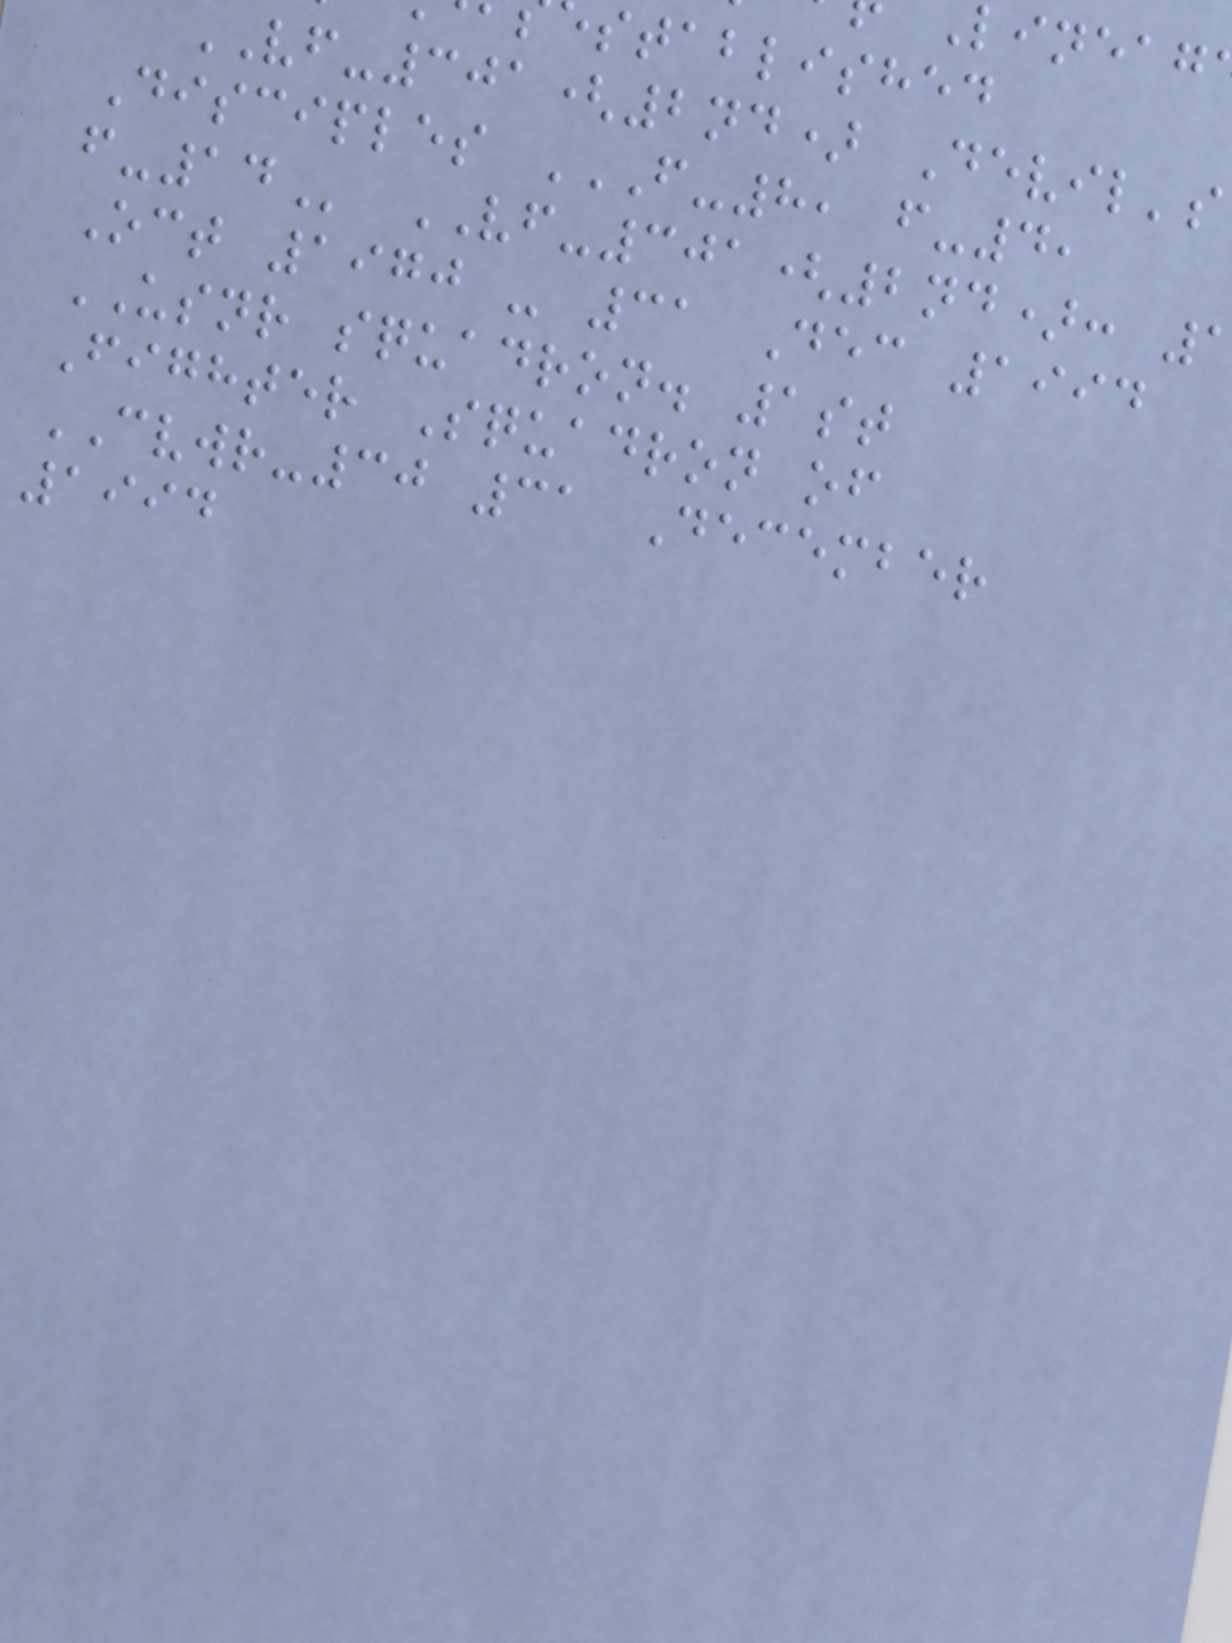stablished
VF-301(2nd) Devil's
Disciples F-8, F-4,
VF-301(2nd):
Oct 1970 - 31 Dec 1994
USNR squadron. 1st
Fighter Squadron of
CVWR-30 31 December
1994
